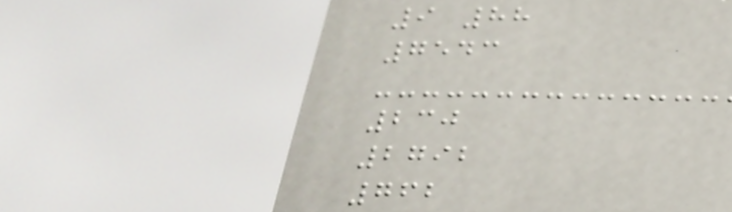9 88
7543
230
2792
762
